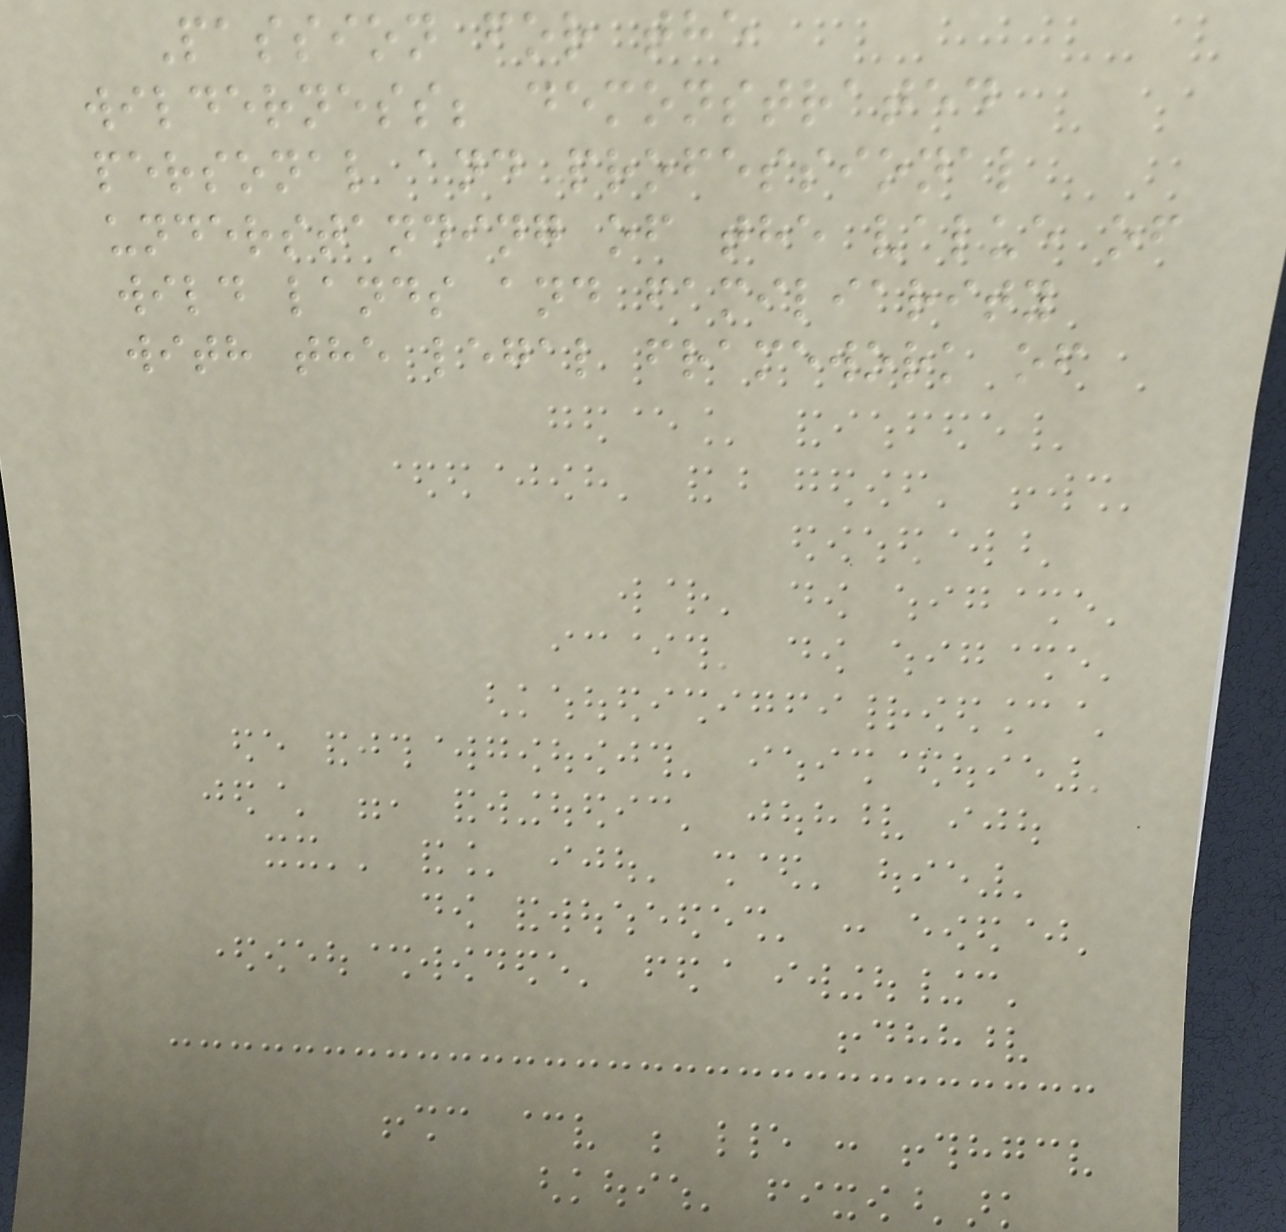Passion for the
wilderness; demonstrated
personal and professional
understanding of the value of
wild lands and familiarity
with the legal framework of
